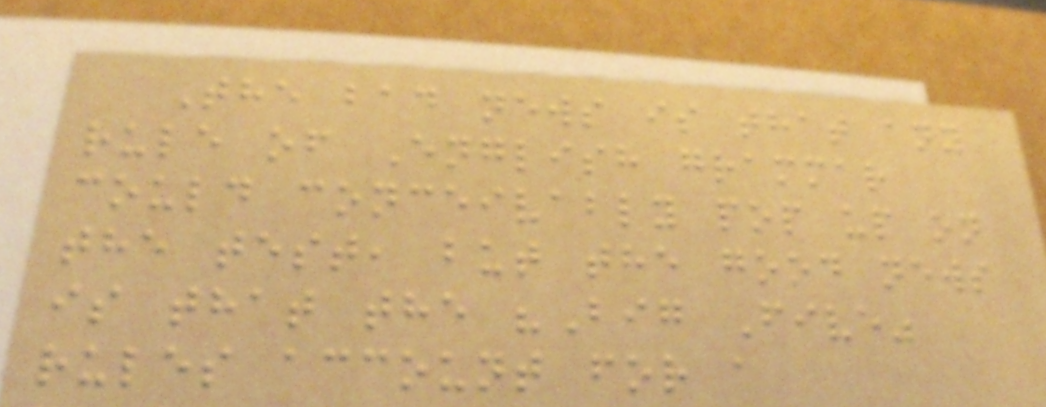The bad news is that any
rule of English grammar
could conceivably pop up on
the test, but the good news
is that the "Big Five"
rules account for a
